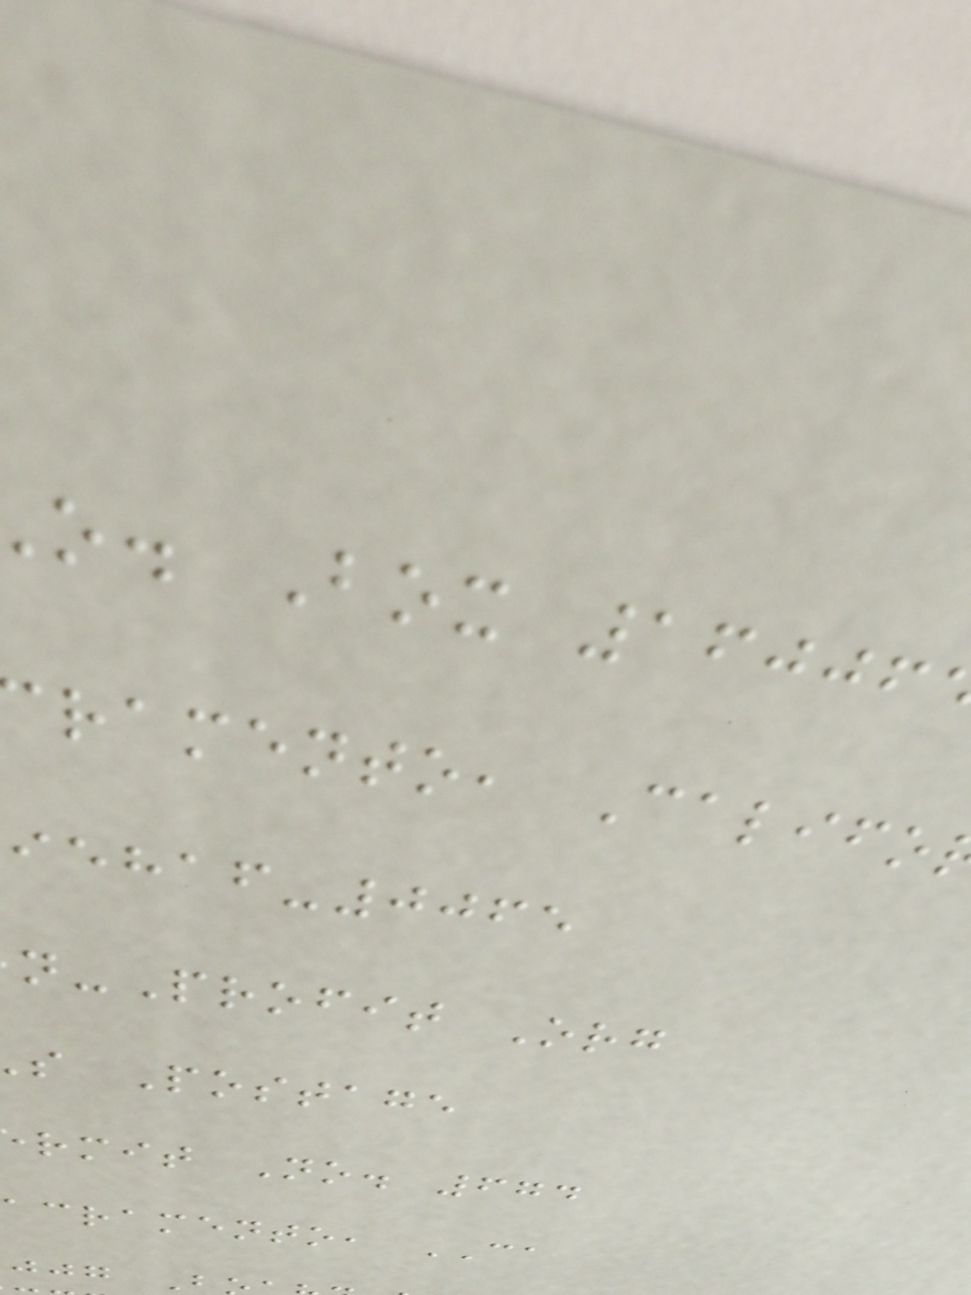o. Box 16006
ramento, Califo
-0065
n-Profit Org
s Postage
rmit No. 674
acramento, CA
